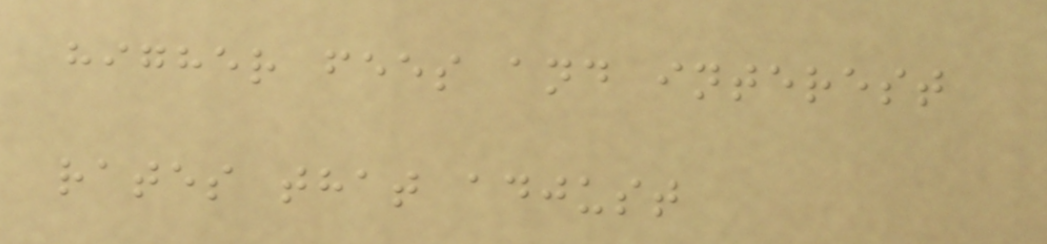higher fees and interest
rates that adjust
